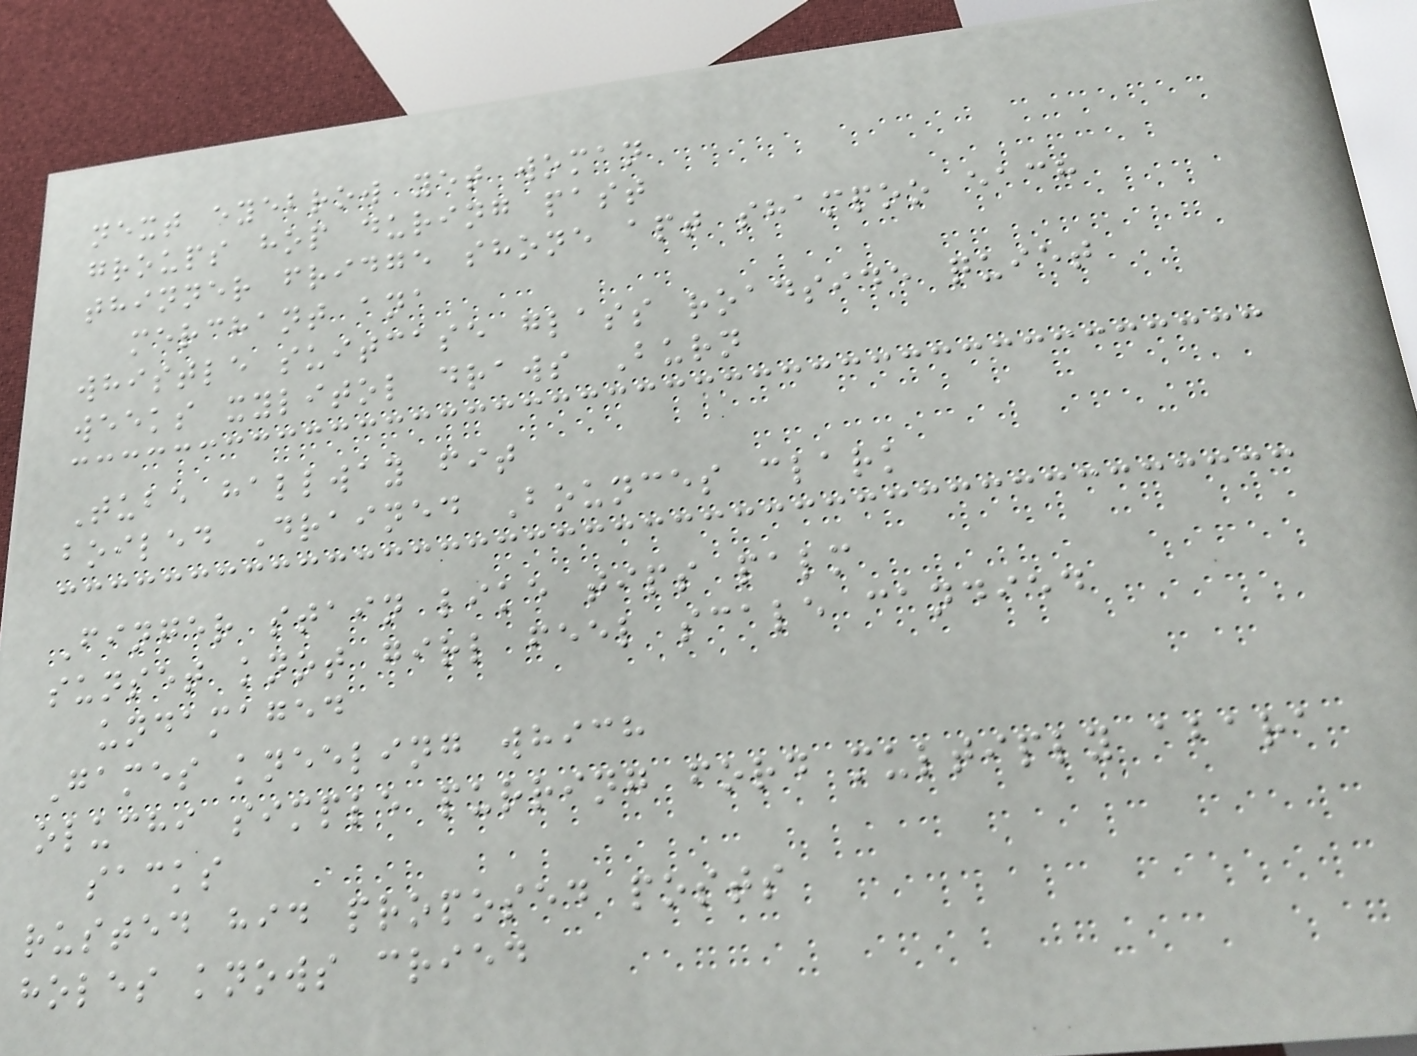next eyebrow yet woman
groups hop during past
thinner fridge shone apt shampoo each
merchant ana
whistle suitcase glass roadside quiet
weeks xylitol draws Burn
Tube hallway fit
boiled Drained Bounces clark
Finger stain like tips palm
sunset knot girl feel scale candied
undamaged
Games kneeling which
oluchi simple purring ford multiply abara
sacks
rusted hid proposed posts
holes knows cried
